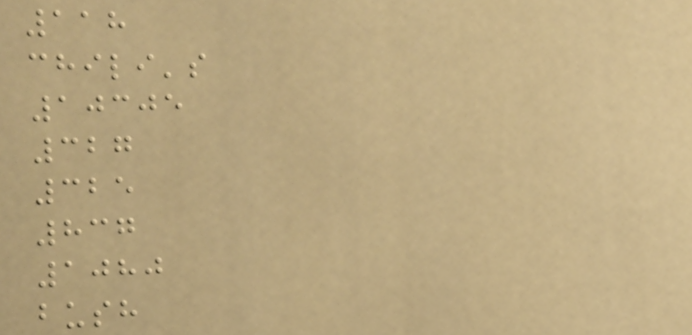118
chili's
10305
327
325
837
1080
bush
